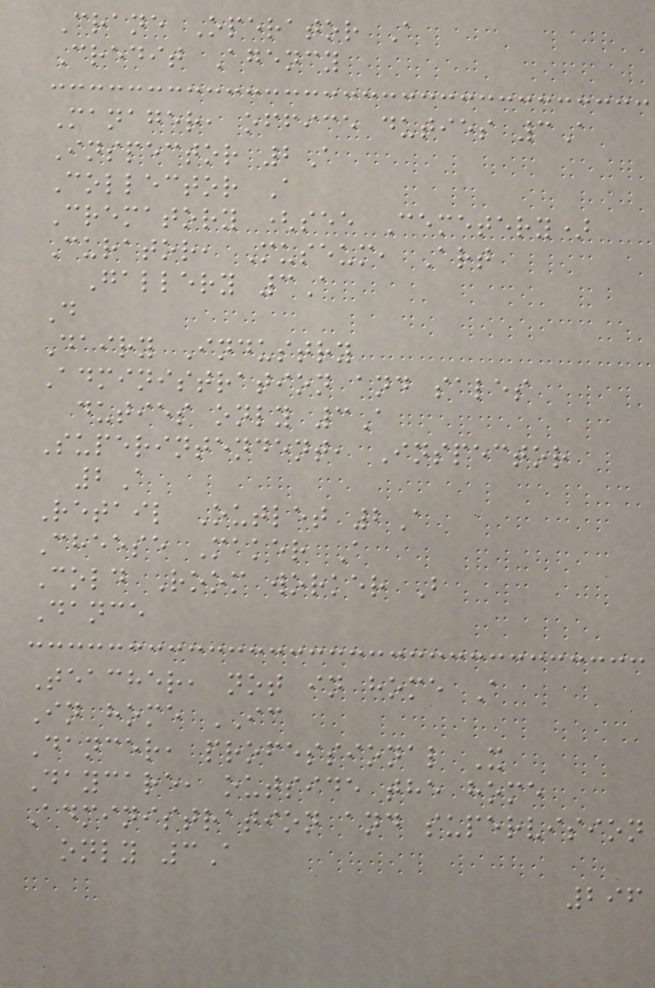Crane Operator A
Credit Agency
Manager, office duties 3A
Inspector 2A
Collector A
Crematory (see Cemetery)
Curator, Museum, Art
Gallery 3A
D
Dairy Industry
Administration and sales
duties only 3A
Superintendent, Inspector
2A
Retail Outlet 2A
Cheese Maker A
Cold Room worker B
Dance
Teacher, not in home A
In home IC
Dancer, professional X
Daycare, outside the home
Administration and supervision
only 3A
296
